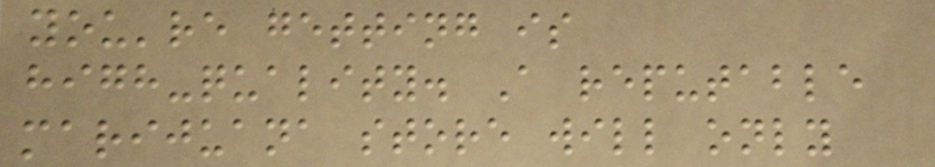you're getting is
high-quality. A reputable
marijuana store will only
